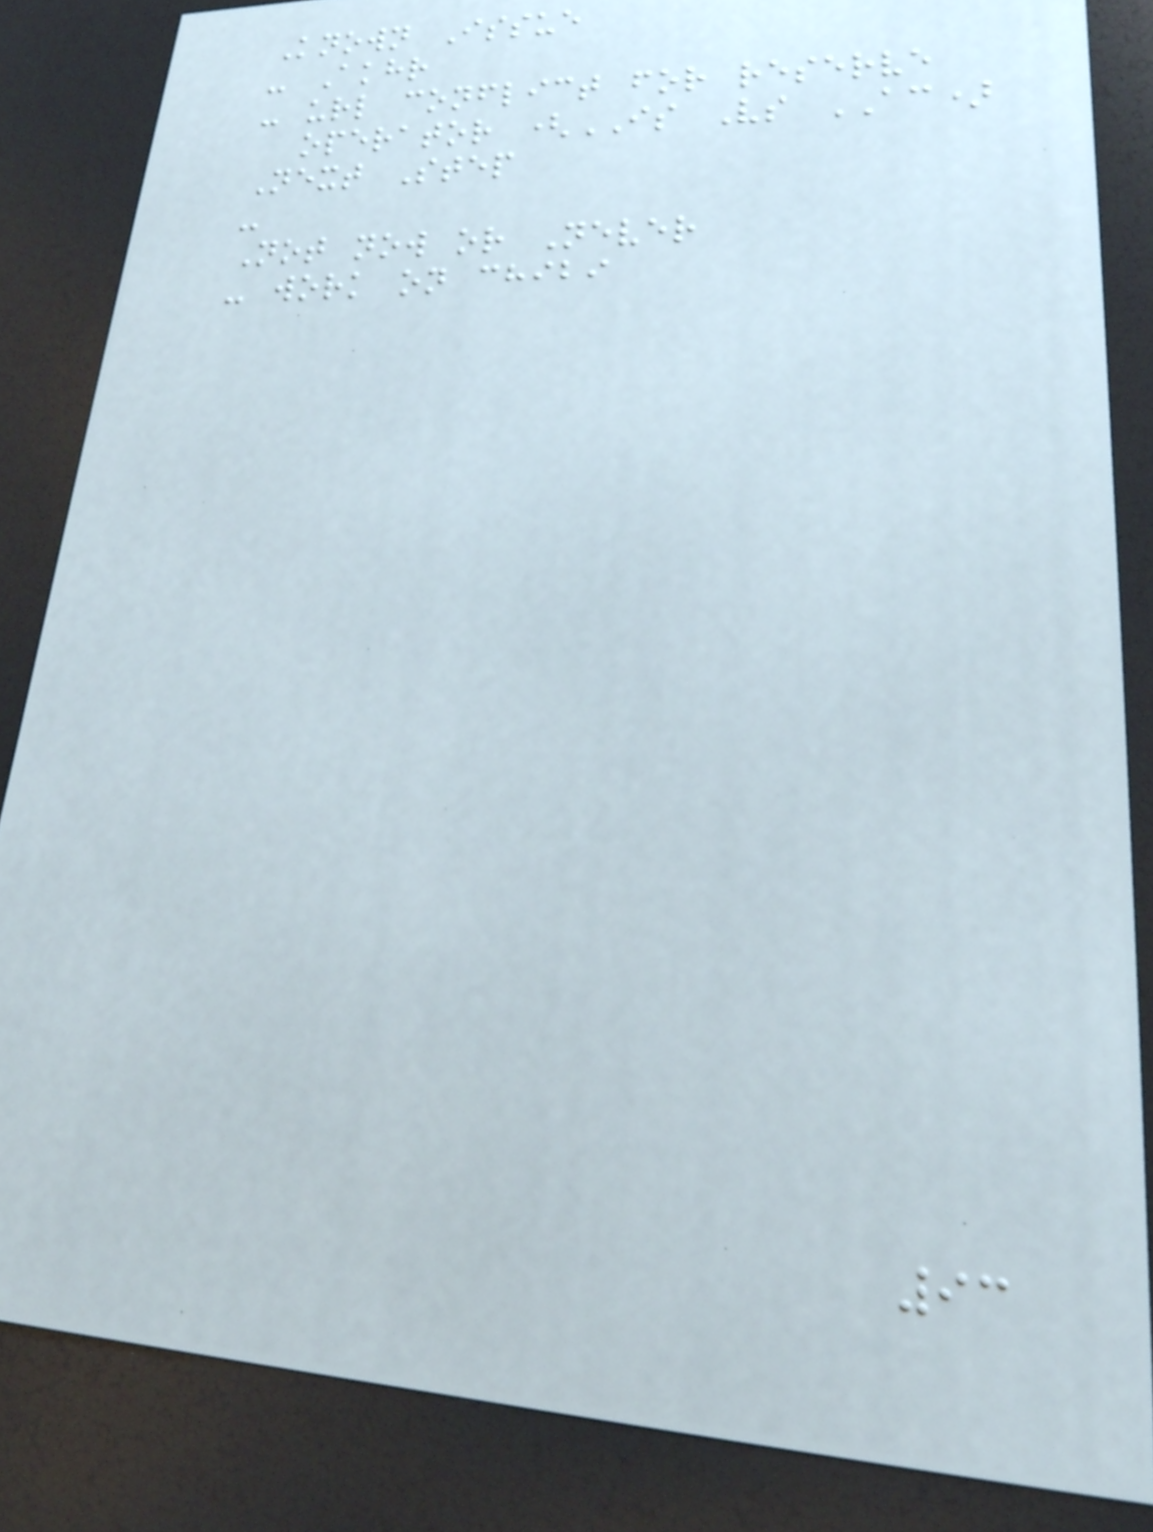Known Issue
- Akhr
- url conflict for reserve
operator (IS Vs AC)
Next Step
-
Not now or Never
- work on chibi
93
